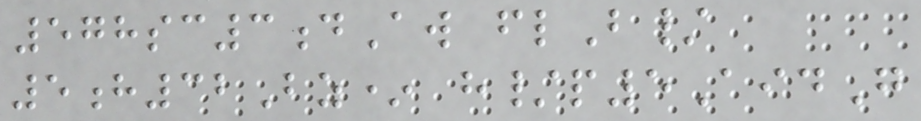578sc3dAw flB/
5h32Bz* h/p5AidG
